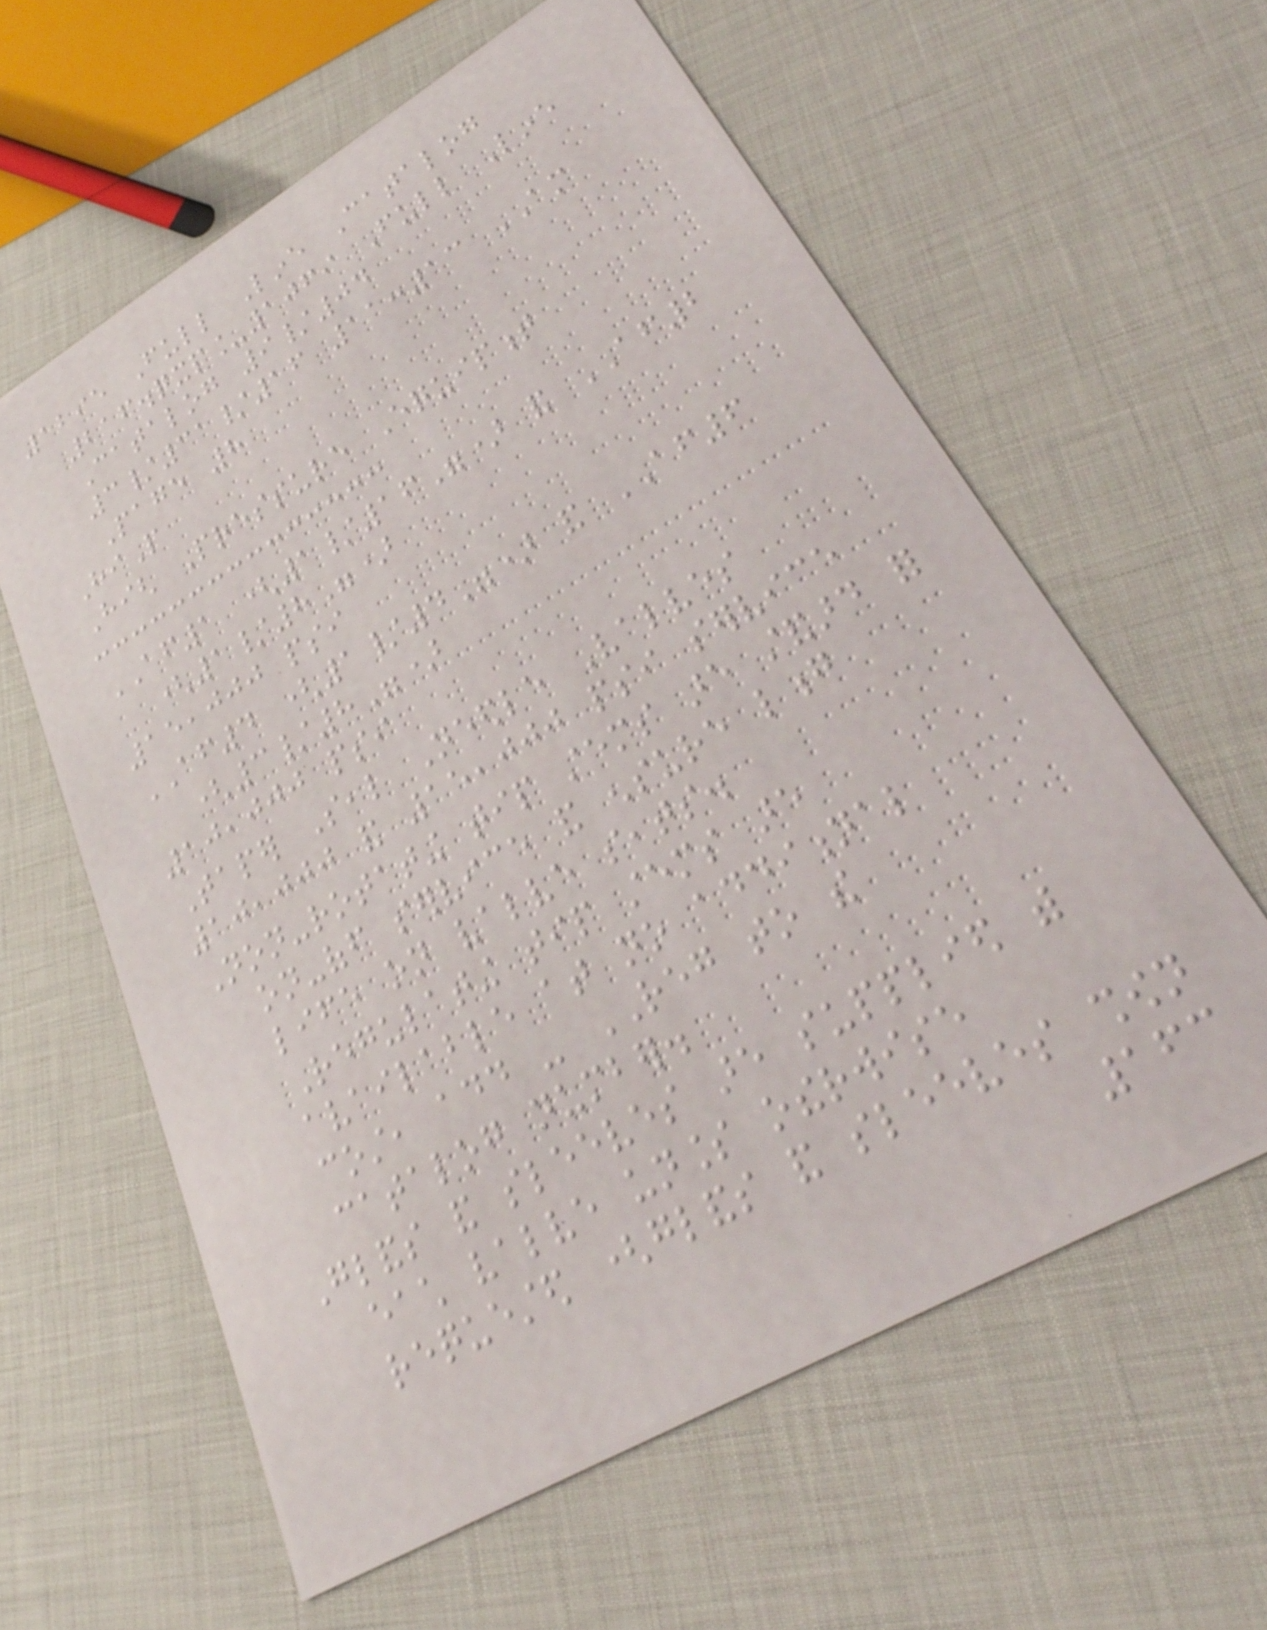1295 Full Line Catalog
216.qxp_1069 Full Line
Catalog 9/04
3/31/16 11:13 AM
Page 8
HiP
High Pressure Equipment
AF1 (1/16") and AF2
(1/8")
15,000 psi
AF4 (1/4") and AF6
(3/8")
10,000 psi
Taper Seal Needle Valves
10,000 and 15,000 psi service
Non-rotating tip stems are standard for
on-off service and ensure long
life on valve seats.
Regulating tip stems are
available at no additional
cost, add - REG to the
catalog number.
Glands and sleeves are supplied with
each valve unless otherwise
requested (glands and sleeves shown
163
